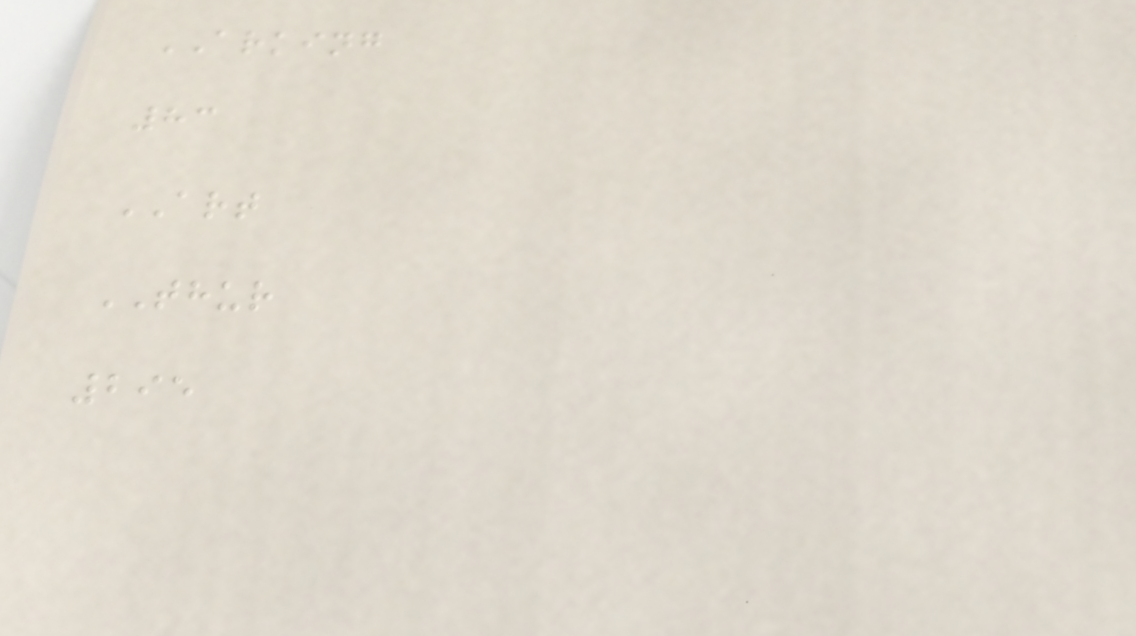ARKING
83
ART
THUR
295
